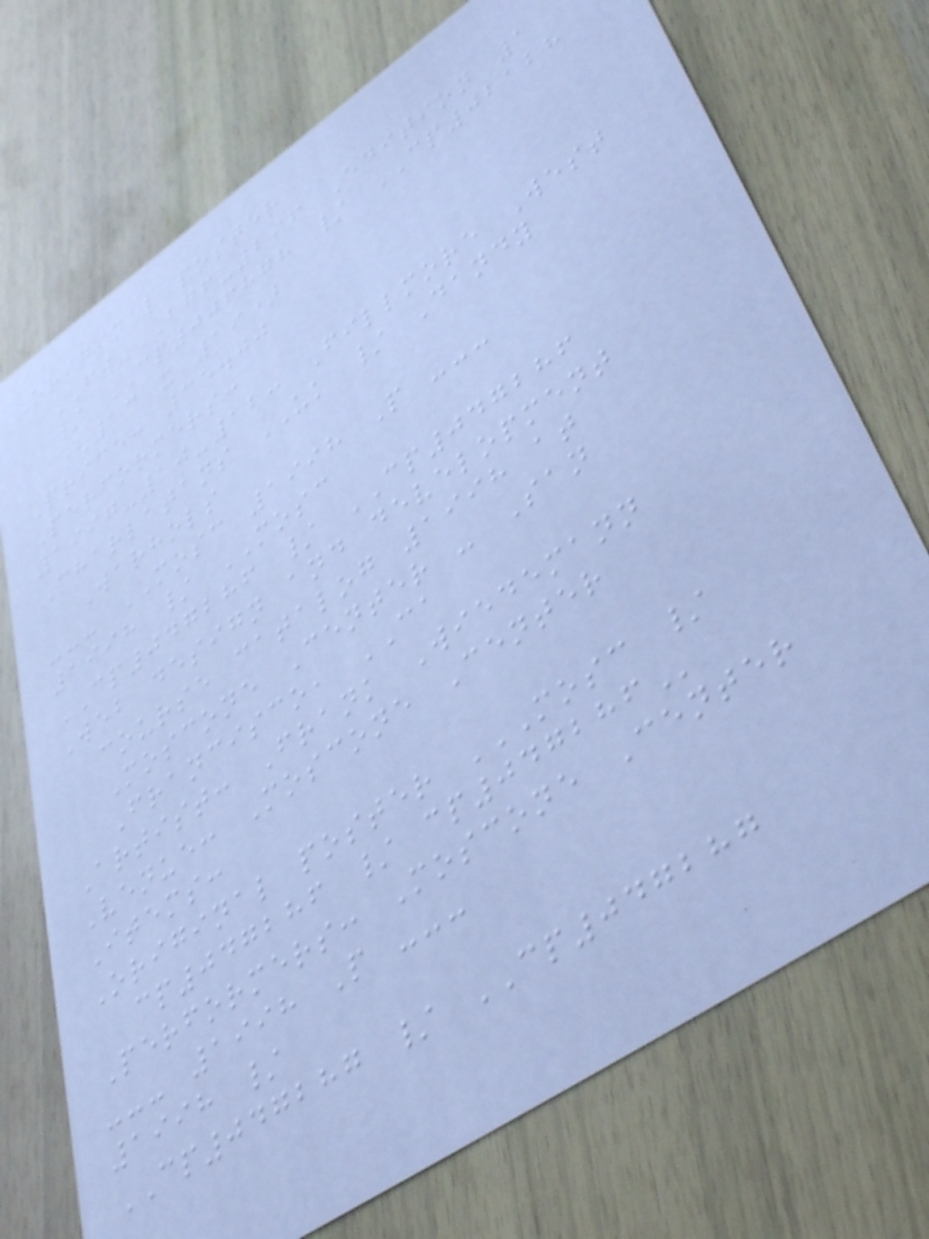Original poster
FW-BGF-296 Edition 1
/ CP006878 / CP02128
(13 x 19)
Price: 35.00
Performers:
1997-10-12: Fillmore West
Charlatans UK / Dandy
Warhols
--- MOSC 1998 P ---
1998 / MOSC
CP047286 / CP047286
Web design and development
course catalog 1998 at
Moscone Center - San
Francisco, CA
Artist: Frank Wiedemann
Venue: Moscone Center
Items:
Original poster MOSC /
CP047286 / CP047286
Performers: Moscone Center
--- 1998 P ---
1998 /
CP047287 / CP047287
